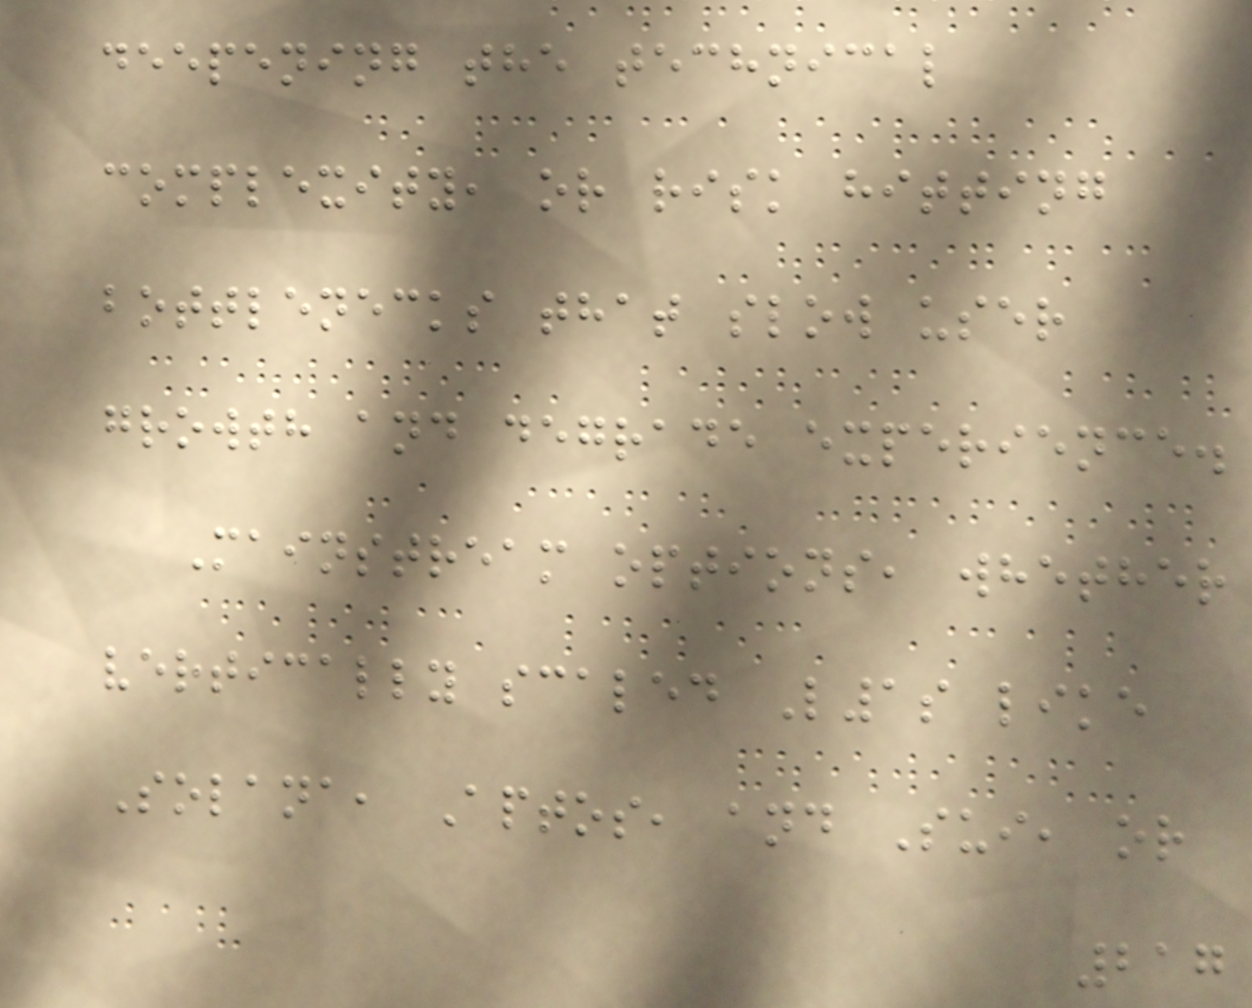deepening the technical
complexity, or risk hitting
bottlenecks that slow user
growth and degrade experience.
Mainstream options, whether
vertically scaled L1s like
Solana, Aptos, and Sui, or
217
